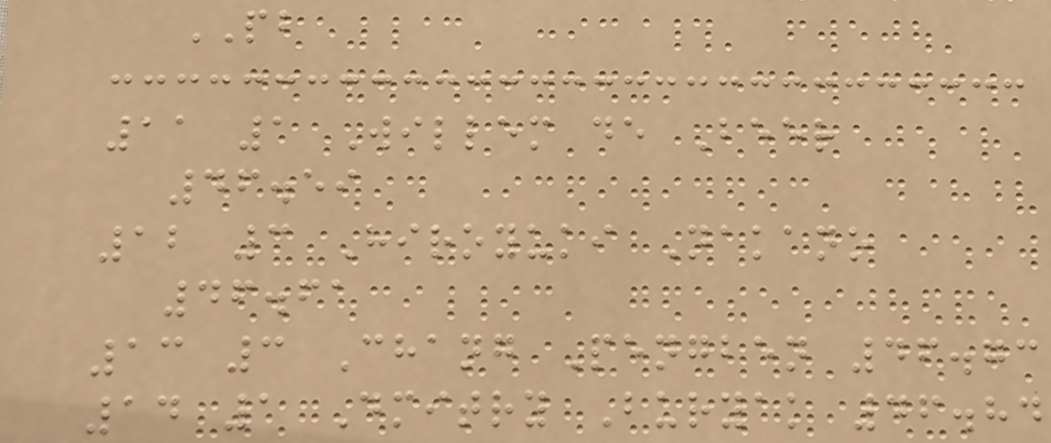PB
11 1 Willem de Beer
46.59
12 3 Hiroyuki Nakano
46.61
13 3 Chang Pengben 46.73
14 1 Dmitry Buryak 46.84
